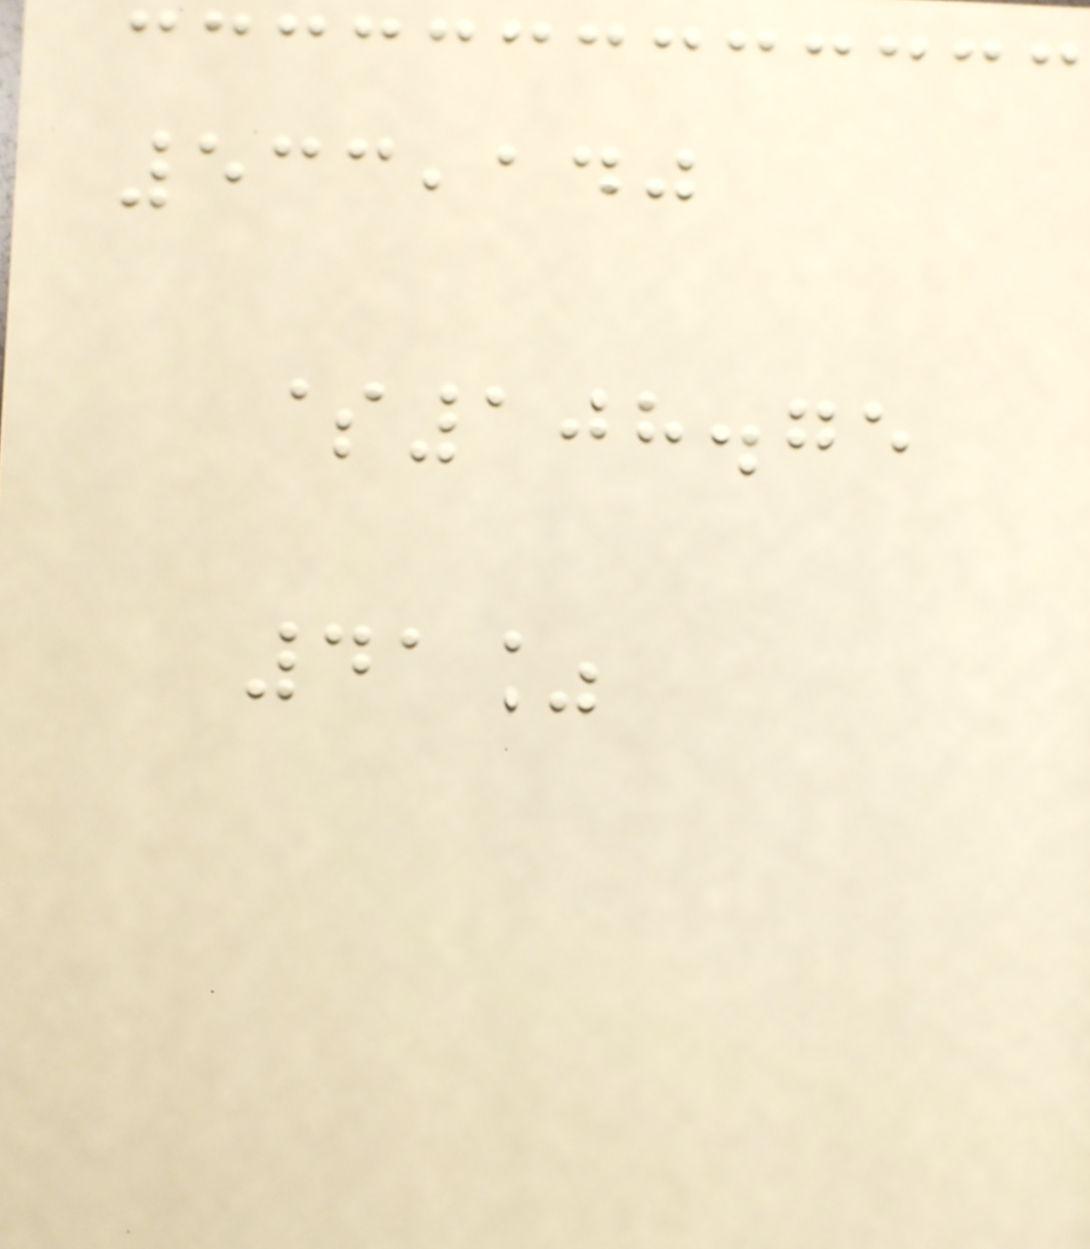533,140
$108.75
41%
